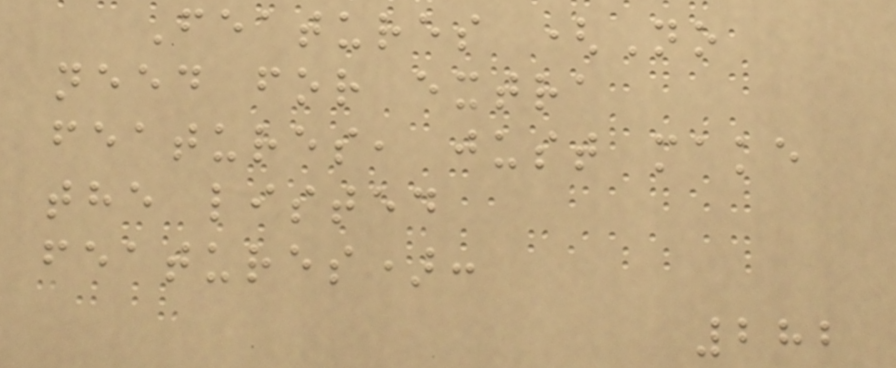Features (No
need for extra
features, just make
the listed
features):
282
